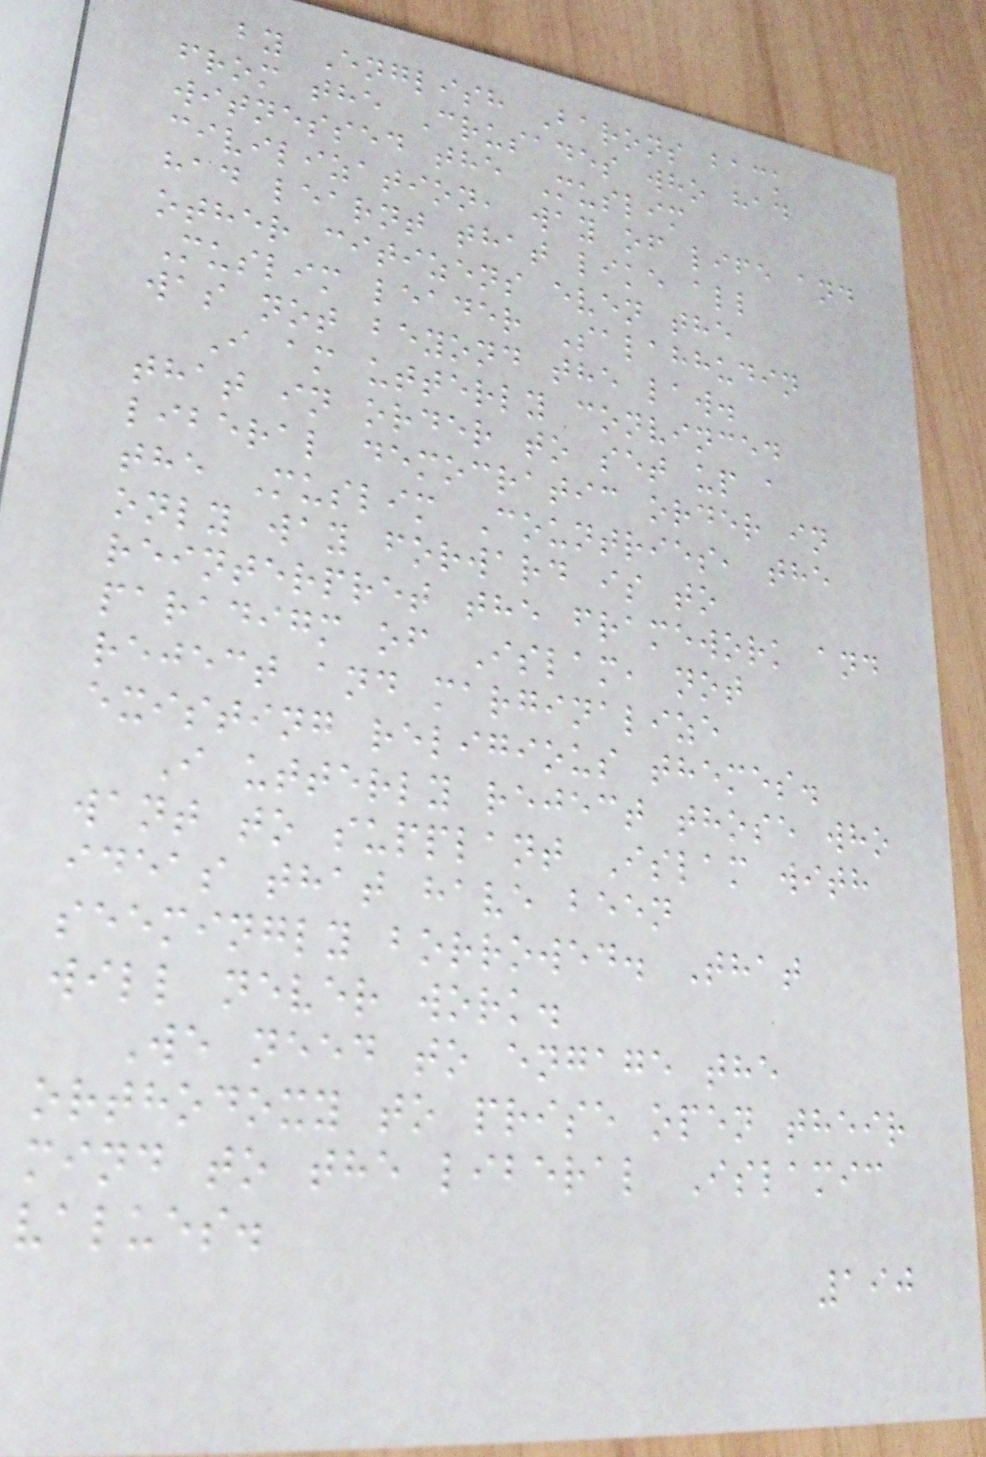by English Barons back
from the Crusades who had
witnessed the Muslim
civilization, way of life and
had learnt that like all
other citizens even the
Muslim leader Salahhudin
was not beyond the law.
I am utterly convinced
that in order to set up a
liberal democratic order in
the Muslim Countries, the
only way forward is to
reinterpret the framework and
paradigm of Islam, not
reject and marginalize
existing religious themes.
I utterly reject those who
want to supplant Islam with
ideas that have been
seemingly borrowed. That
will never work.
We need to engage the
orthodoxy to prise open their
mind to the liberal Islamic
values.
190
